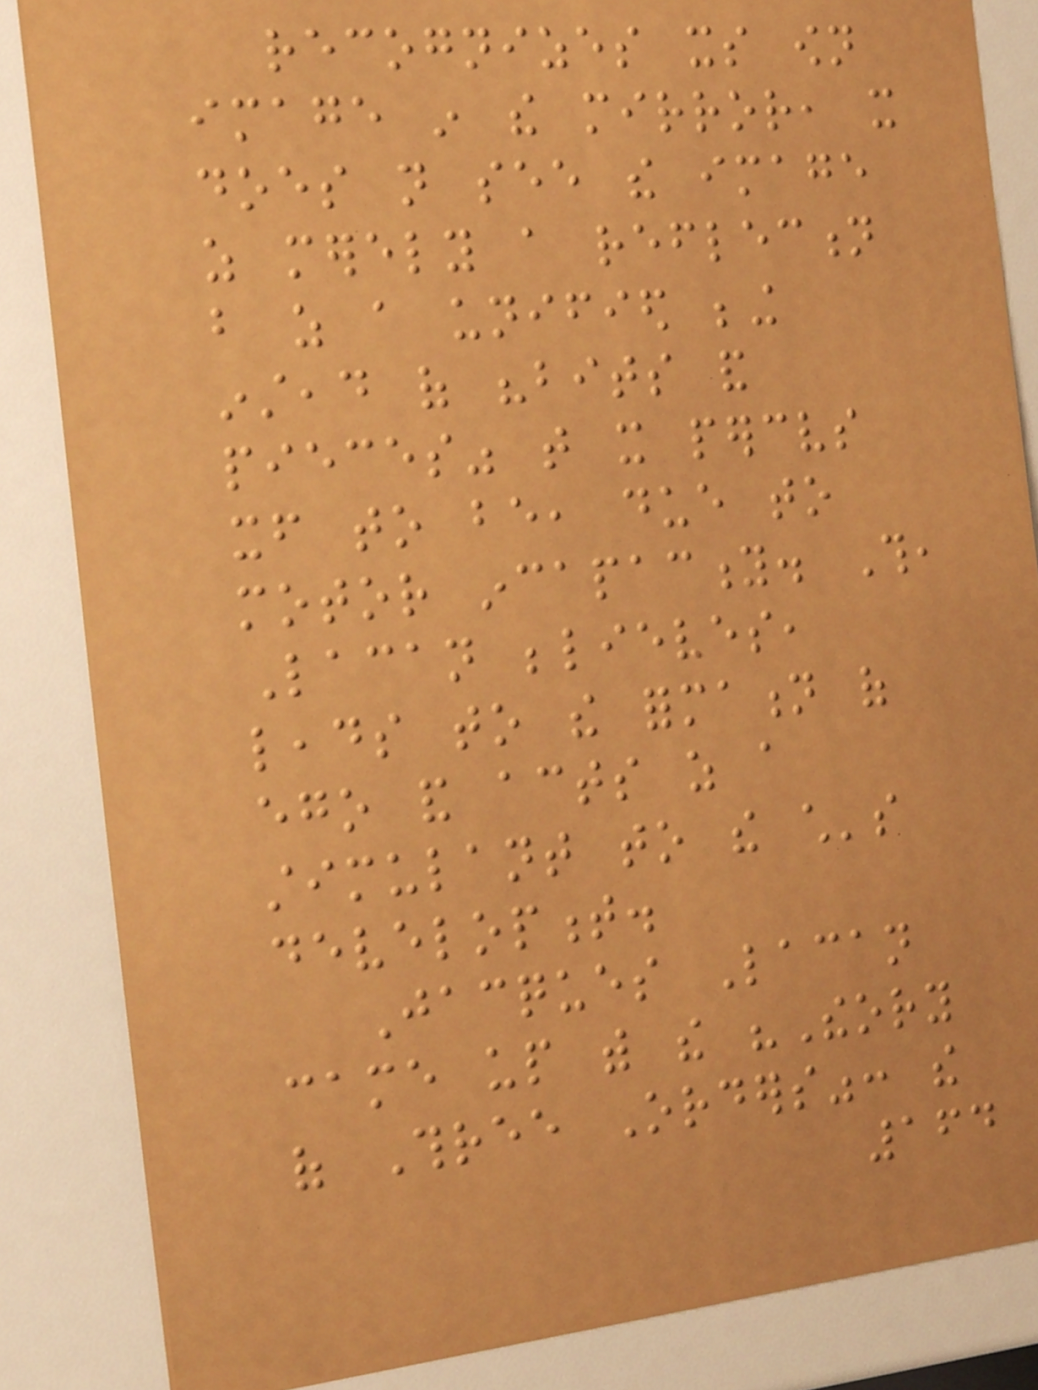recognizes its own
image in the mirror, it
does not see the image
as merely a reflection
but as a unified being
instead of "bits and
pieces" that it perceives
itself to be, due to
motor incapacity. This,
Lacan believes,
leads to the formation of
ego and acts as a
stimulant to the child's
development.
Jacques Lacan
came up with the "Theory
of Three Orders": the
164
